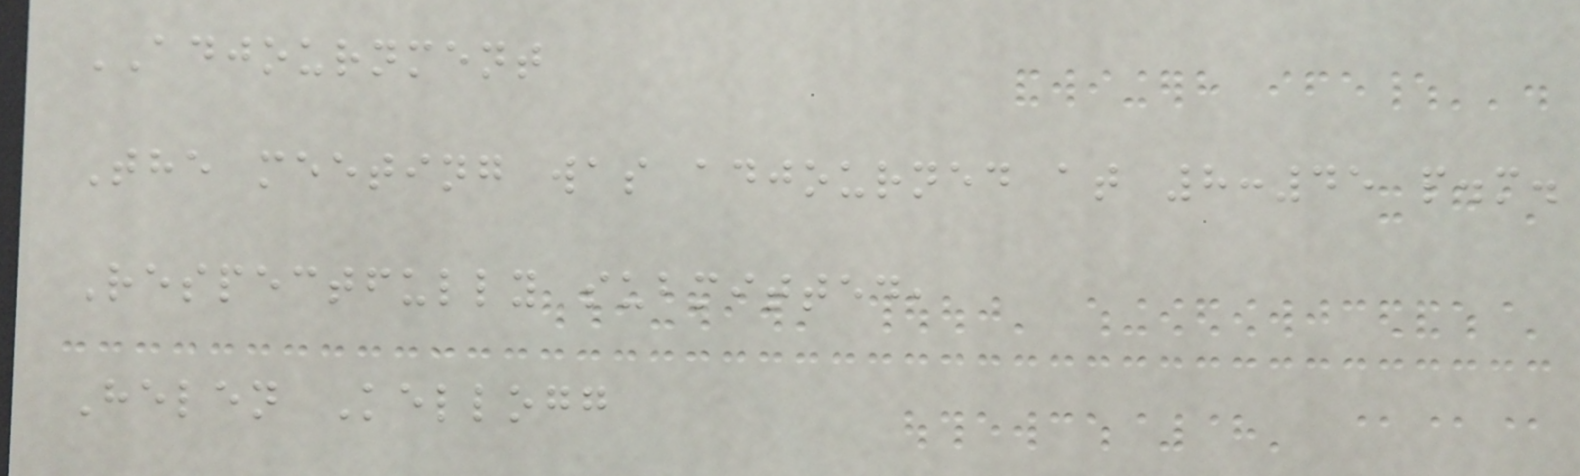ADJOURNMENT
The meeting was adjourned at 8:45 p.m.
Respectfully submitted,
Helen Kellogg
